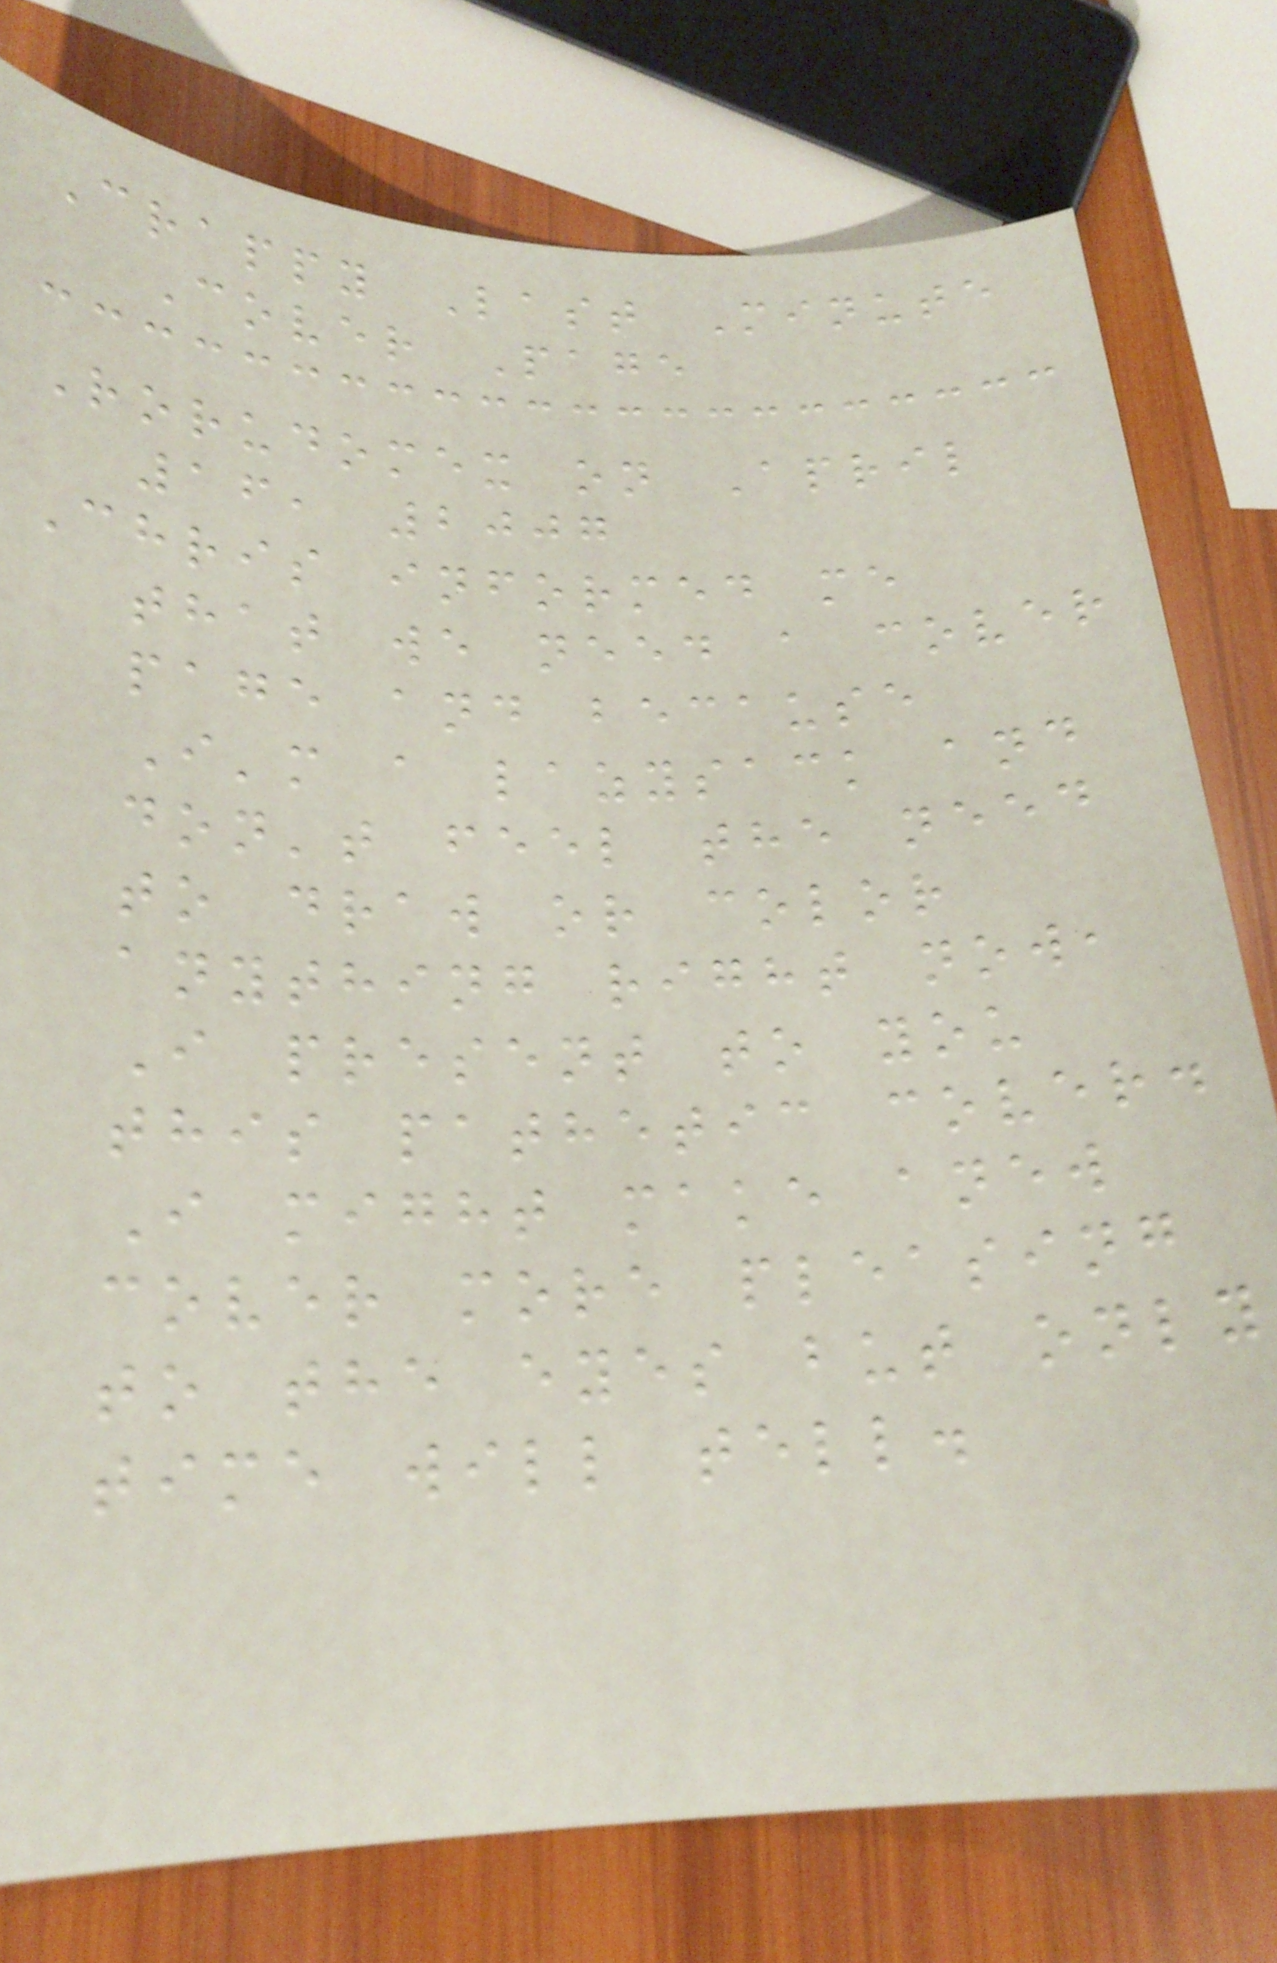Crappy Last Minute
Cover Page
Rorudomex on April
16, 2007
Chris informed me
that we need a cover
page and because
I'm a lazysack and
don't feel the need
to draw or color
anything right now,
I present to you
this pathetic cover.
I might make anew
cover more pleasing
to the eyes but only
time will tell.
